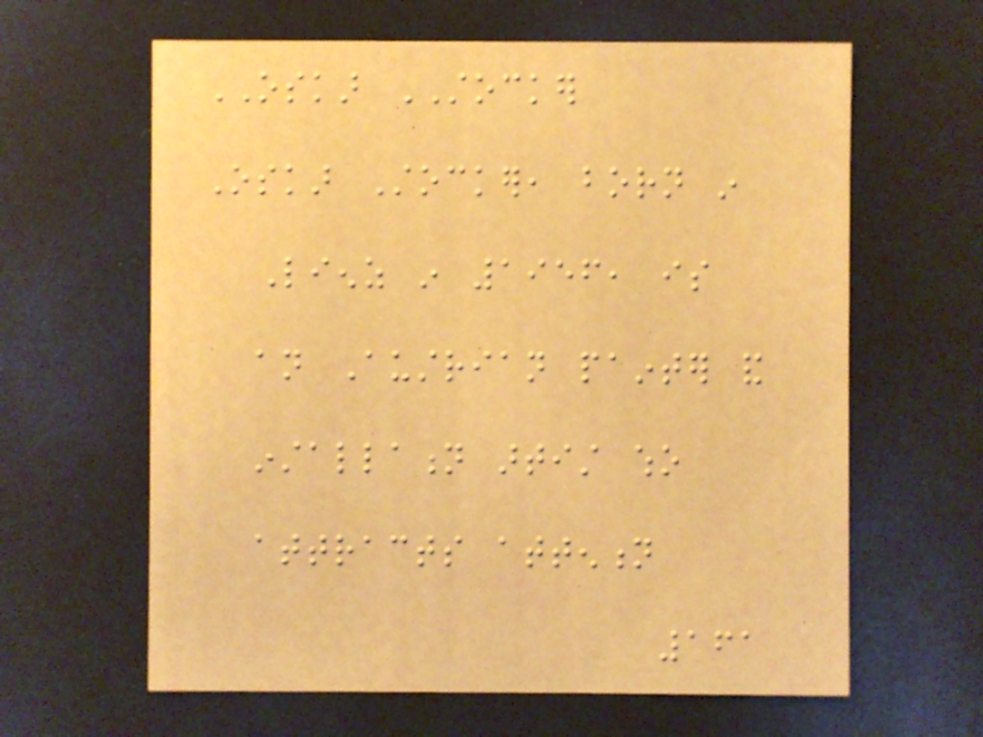OSKAR STOCKER
Oskar Stocker, born in
Lienz in 1956, is
an Austrian painter and
installation artist who
attracts attention
161
